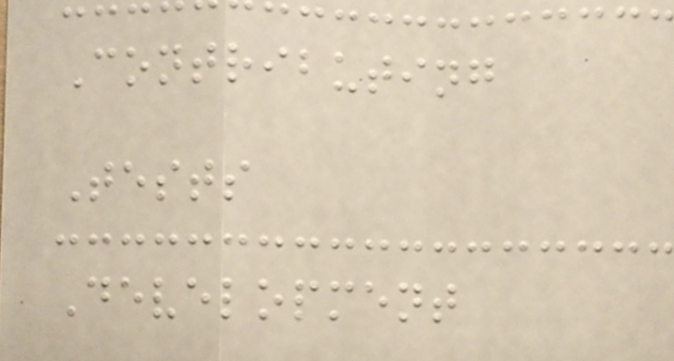Contributing
Tests
Development
